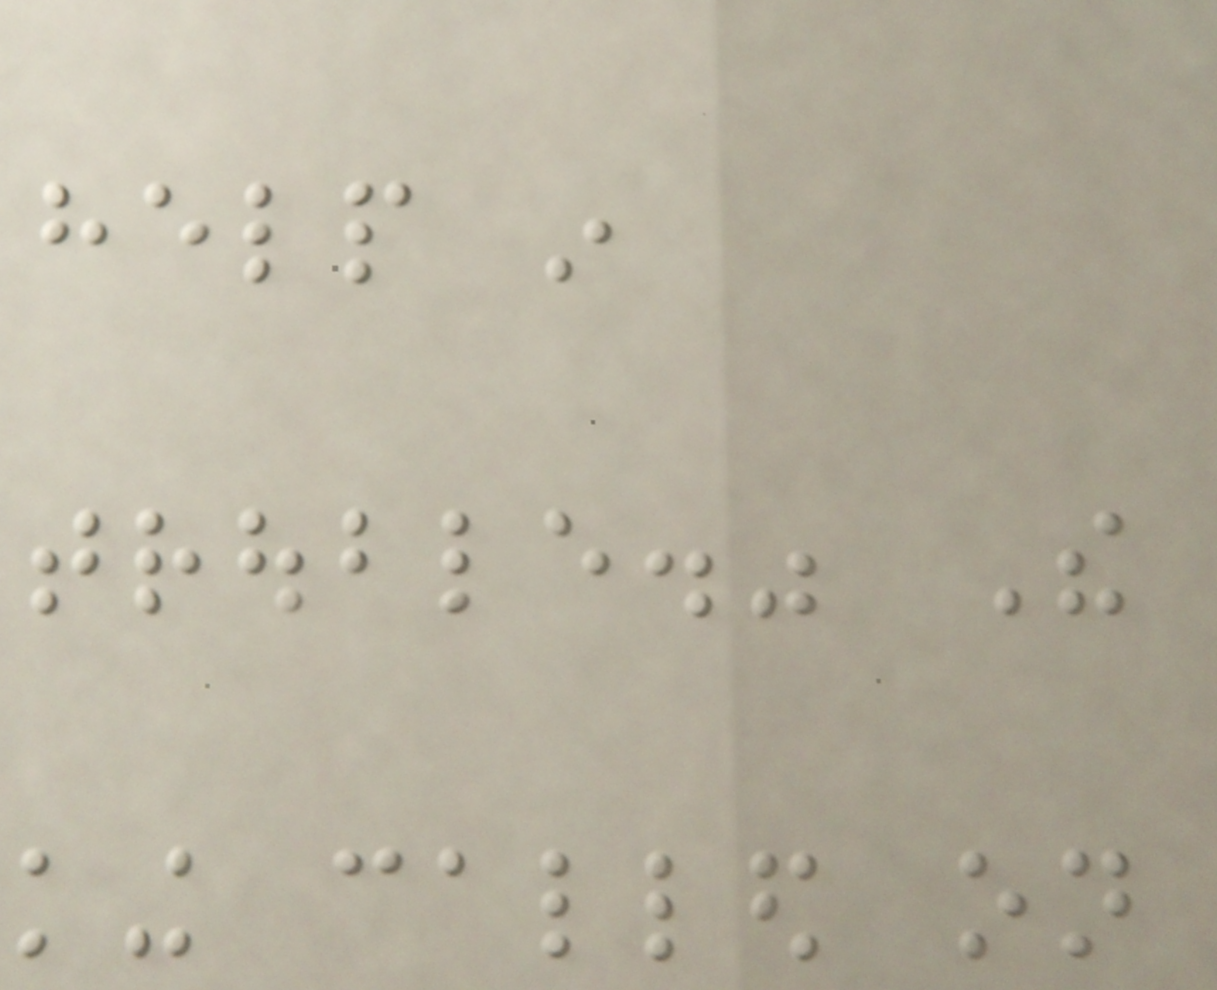help in
trouble." The
king called on
